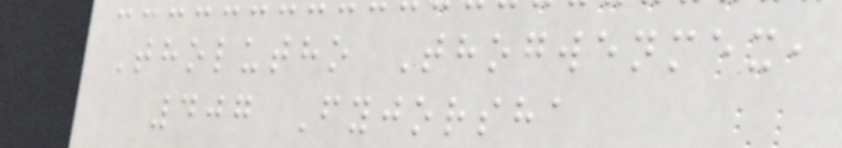Tholutho Thogwenmex,
407 Fyjorsha
